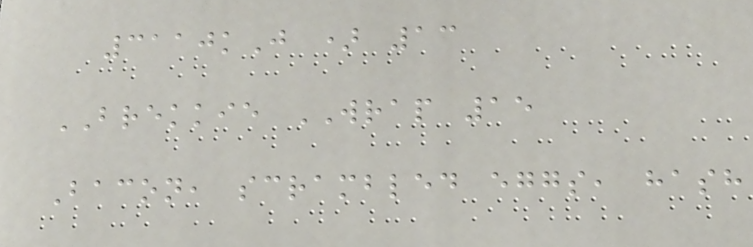3110kJ ) 13
BREKKIE WRAP 15
Bacon, scrambled eggs, hash
